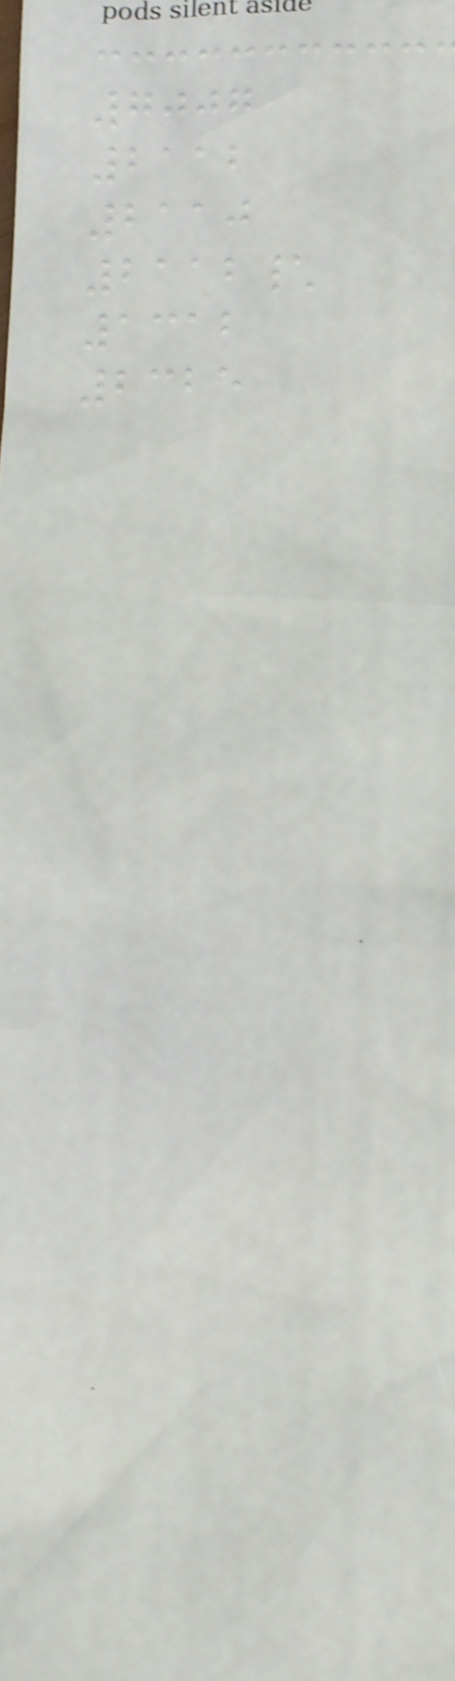7007
2112
2110
2112\
1312
2325
